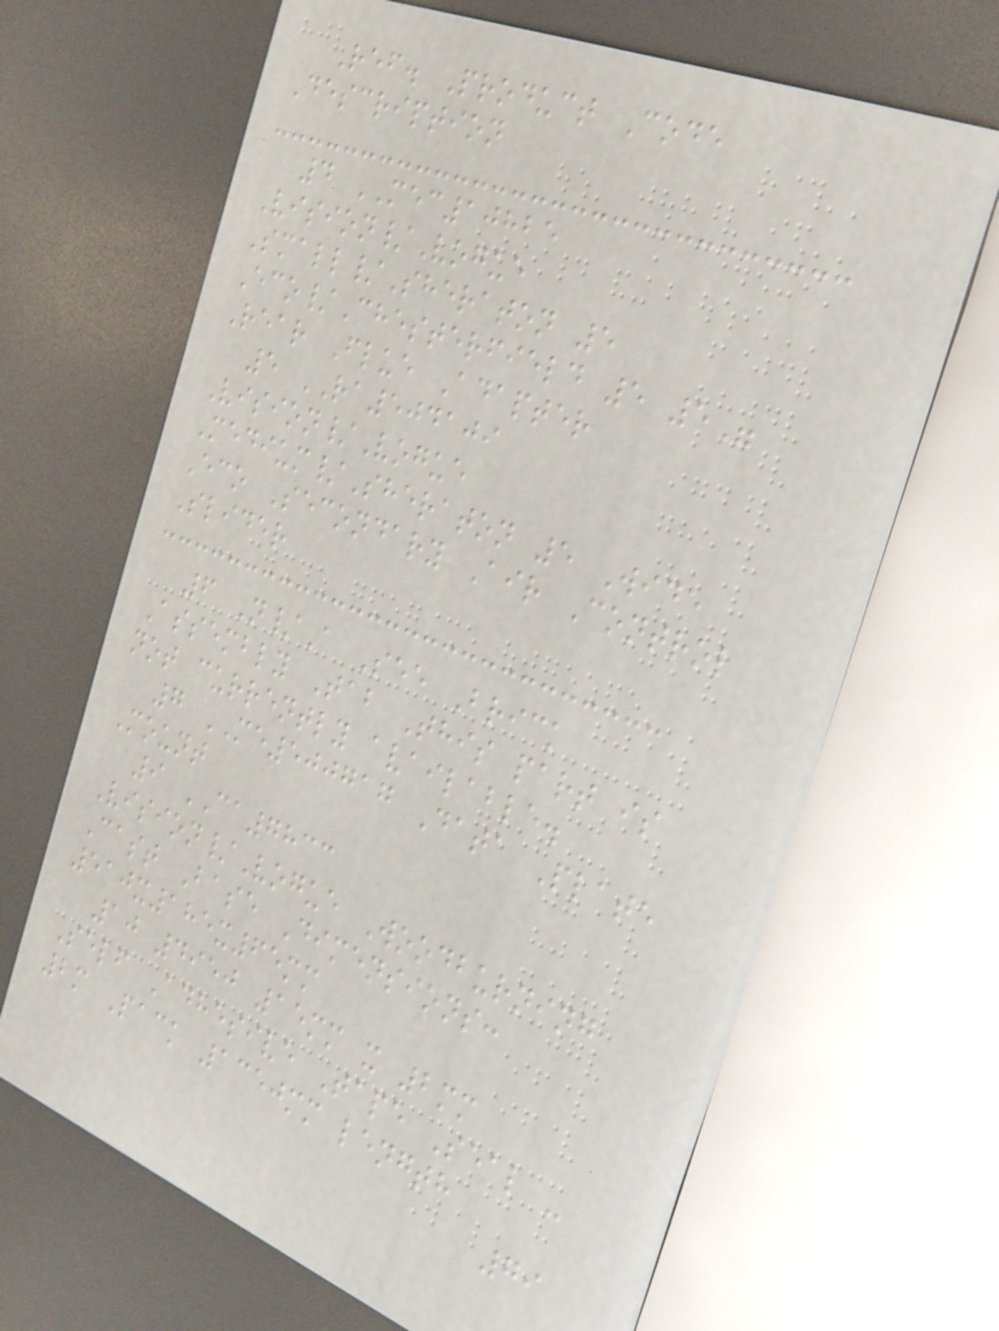Ref. Product Code
Description
4 MEC10825
Vision/Vogue
Small/Sheraton 5
Eco/Chesterfield 5 5"
Rear Flue Adapter
5 RA504109
Vision/Vogue
Medium/Sheraton 5 Wide
Eco Secondary Air Control
Slider
6 N/A See Brick
Assembly Tab This part is
not currently available.
7 ME500717 Data Plate
Mount
9 CA7833
Vision/Vogue Woodburning
Cast Base Dimensions:
510x185x65mm
10 4950 15mm x 2mm
Self Adhesive Tape Seal -
2m Pack 1350mm length
79
